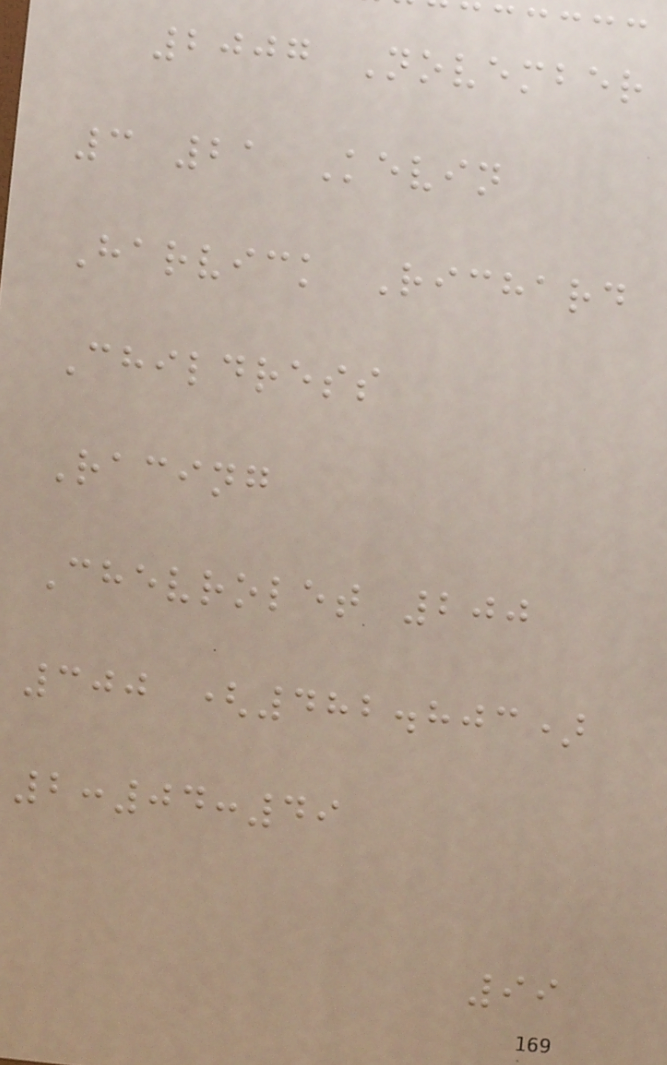2007 November
3 21 Kevin
Harvick Richard
Childress
Racing
Chevrolet 200
300 (482.803)
2:04:49
99
